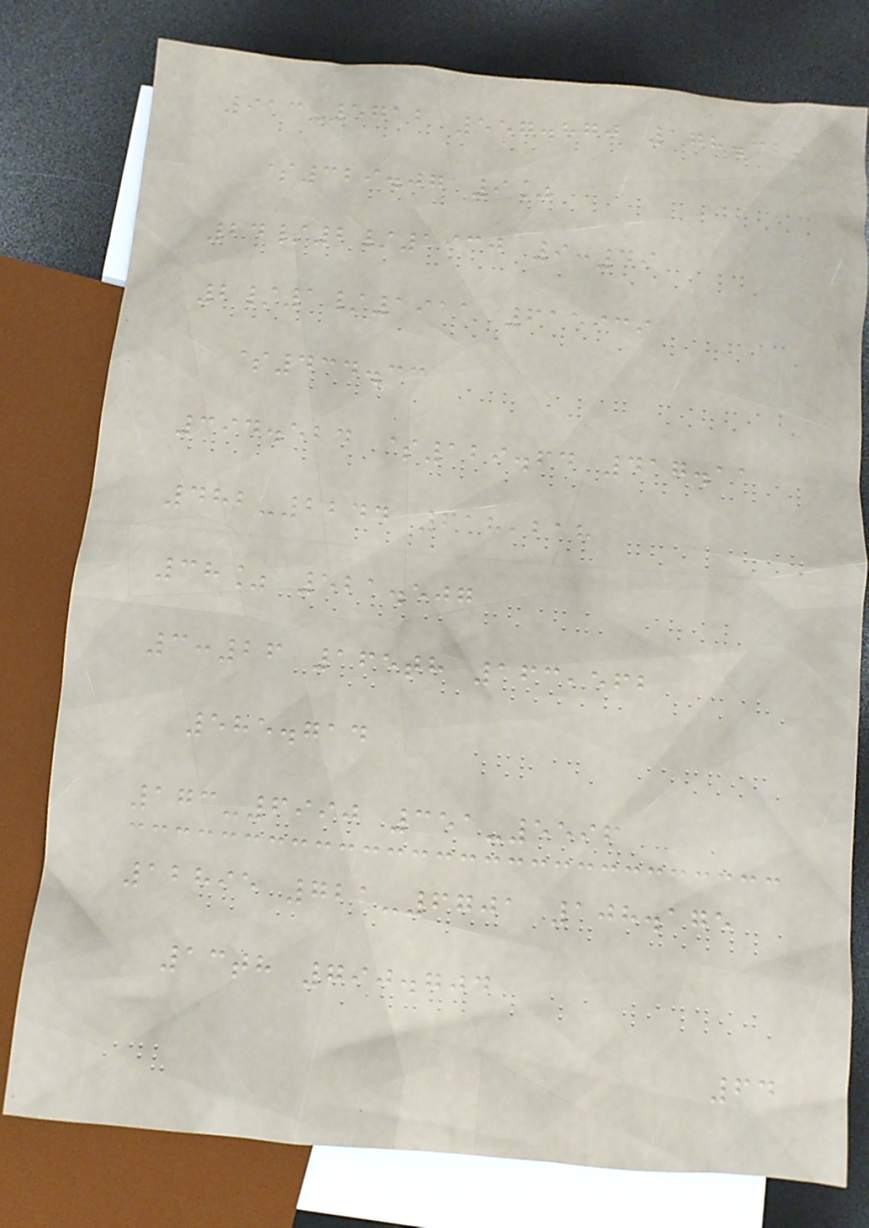913-5712 557.870 178.329
$329.07 9%
24/2/1930 9:49
2/1/1911 615939
$434.33
394.524 $129.64 417.11
482-2244 618,218
38% 521.507
3:26 165th 163,562
585.714
173-6990 351-5596
12895 721-6701 108.175
13th 790.704
64
